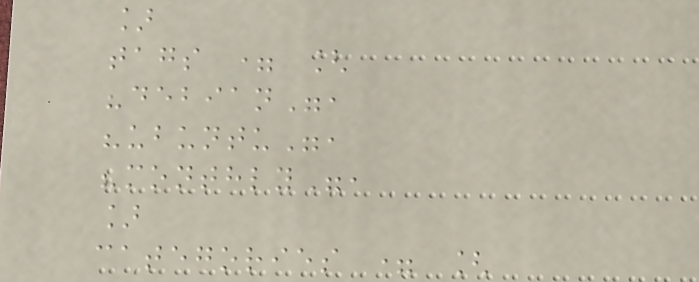]
tags = [
"debian",
"ubuntu",
"monthly",
]
categories = [
